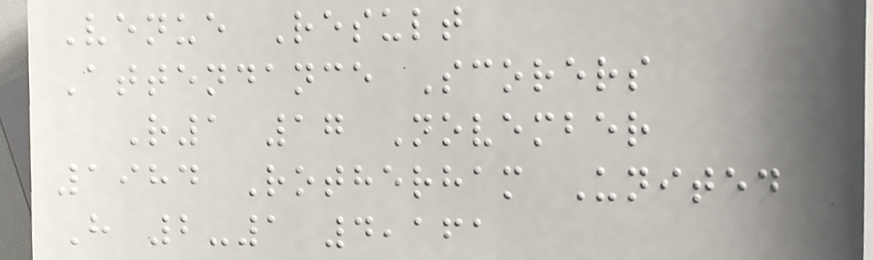Venue Result
Attendance Scorers
R1 17 November
1984 Rotherham United
H 2-1 4,161
